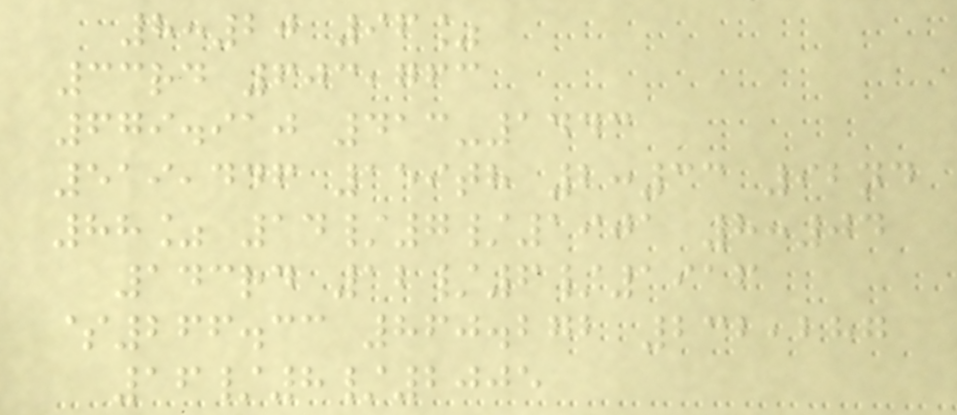8:20 96%
33rd 603,763
679.910 413-1443
519,446 159th 2:33 92nd
88% 14/7/1901 8:04
143rd 12/6/1916
$266.33 860.272 232,287
16/8/2005
